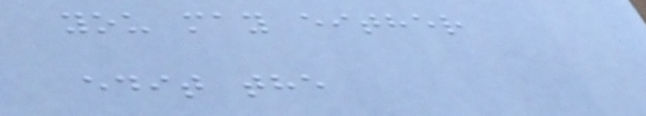you may either
edit the
